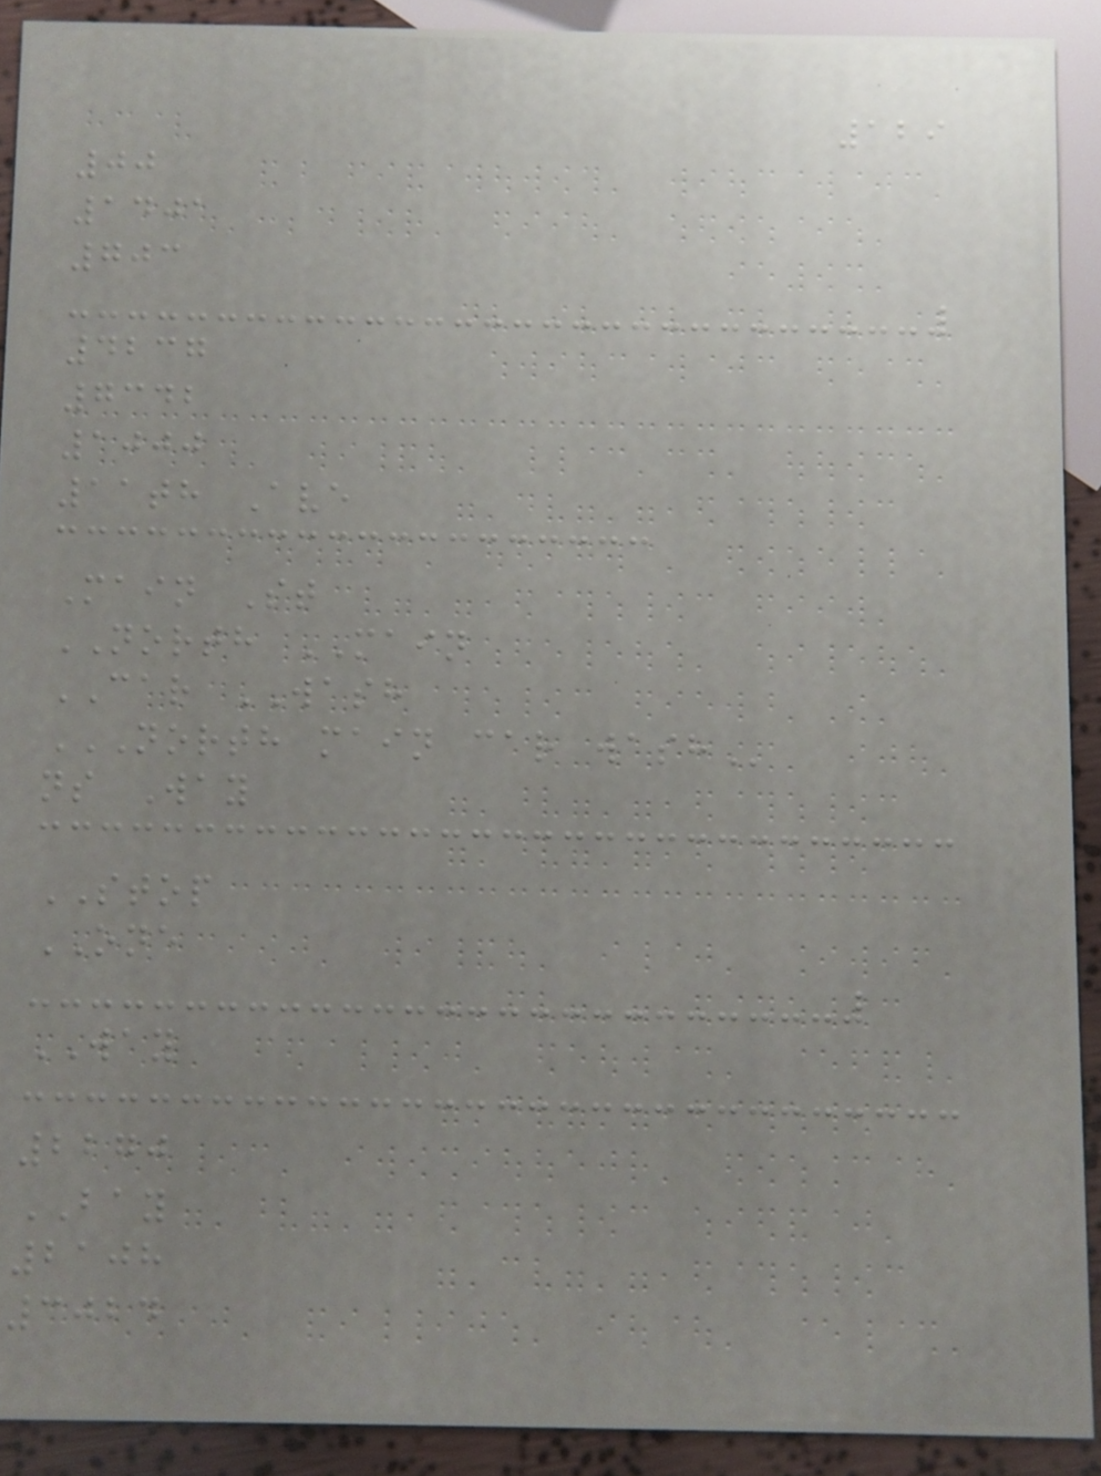129
00
1401
703
4237
7342
1000
11th Ave
Main St
NORTH MAIN
CAR WASH
NORTH MAIN CAR WASH
ns Way
STOP
ONE
WAY
2270
BAY
2108
3024
